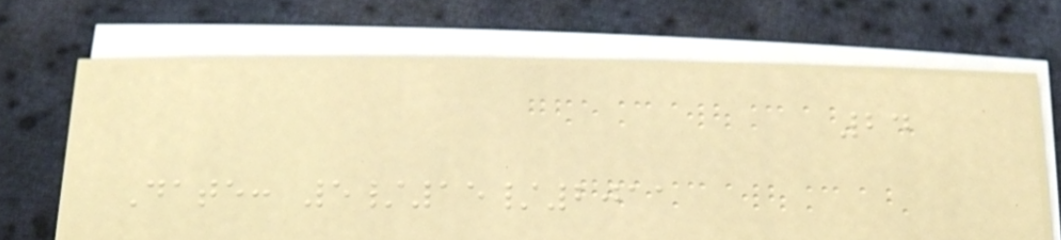24
Date: 5/15/2011
